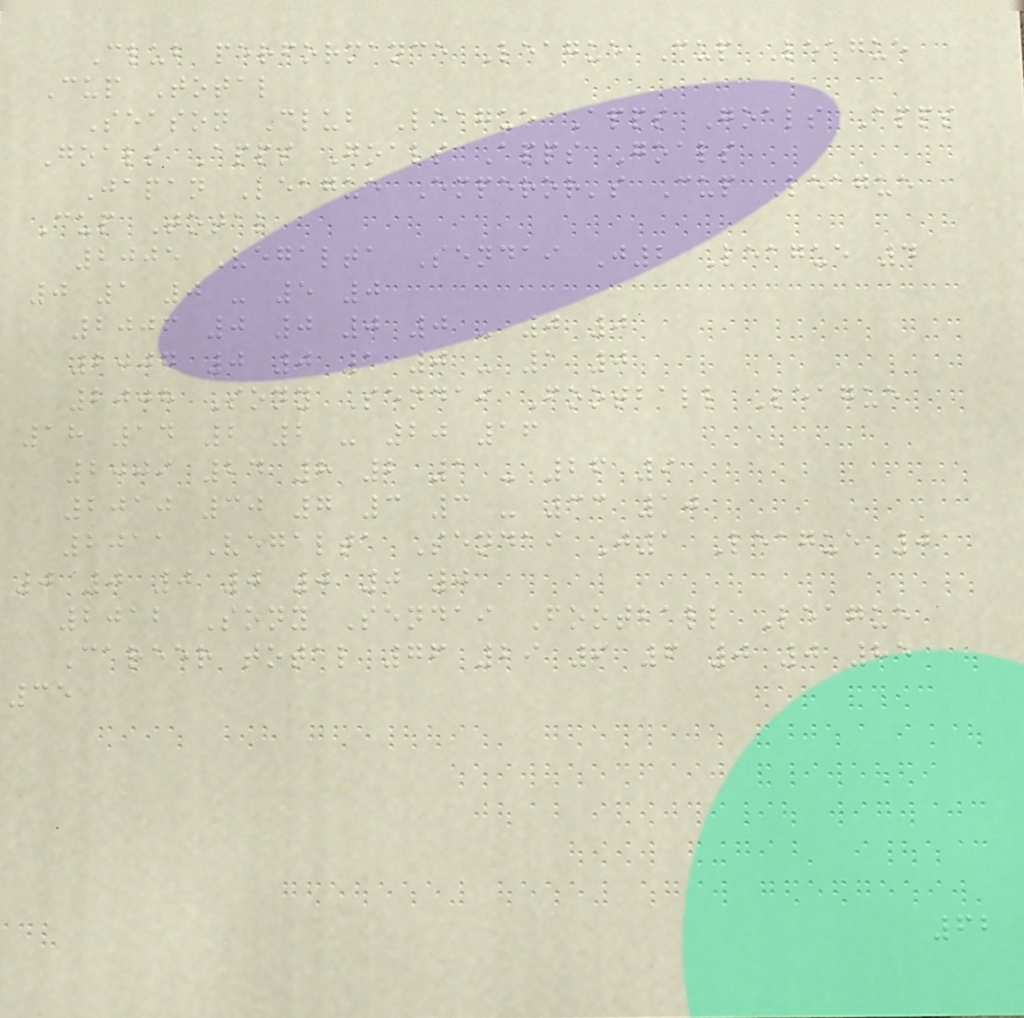Club performance League Cup League
Cup Total
Season Club League Apps Goals Apps
Goals Apps Goals Apps Goals
Japan League Emperor's Cup League
Cup Total
2005 Vegalta Sendai J2 League 4
0 1 0 - 5 0
2006 0 0 0 0 - 0 0
2007 0 0 1 0 - 1 0
2008 Sony Sendai Football League
18 14 2 2 - 20 16
2009 24 8 2 1 - 26 9
2010 30 7 3 3 - 33 10
2011 Vegalta Sendai J1 League 0
0 0 0 0 0 0 0
2012 Sony Sendai Football League
Career total 76 29 9 6 0 0 85
35
62
